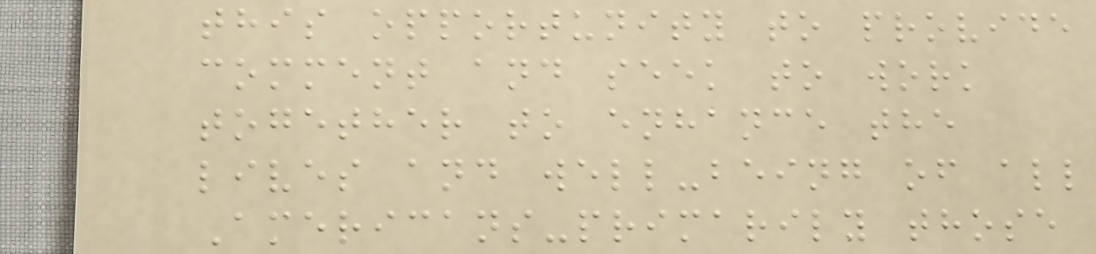this opportunity to provide
comment and seek to work
together to enhance the
lives and well-being of all
Americans-primarily those
